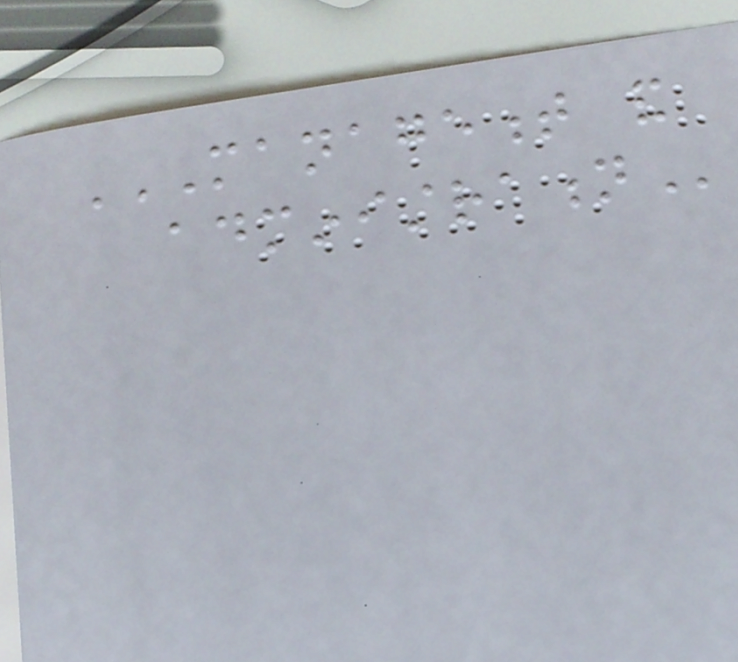MANAGEMENT AND
ADMINISTRATION
